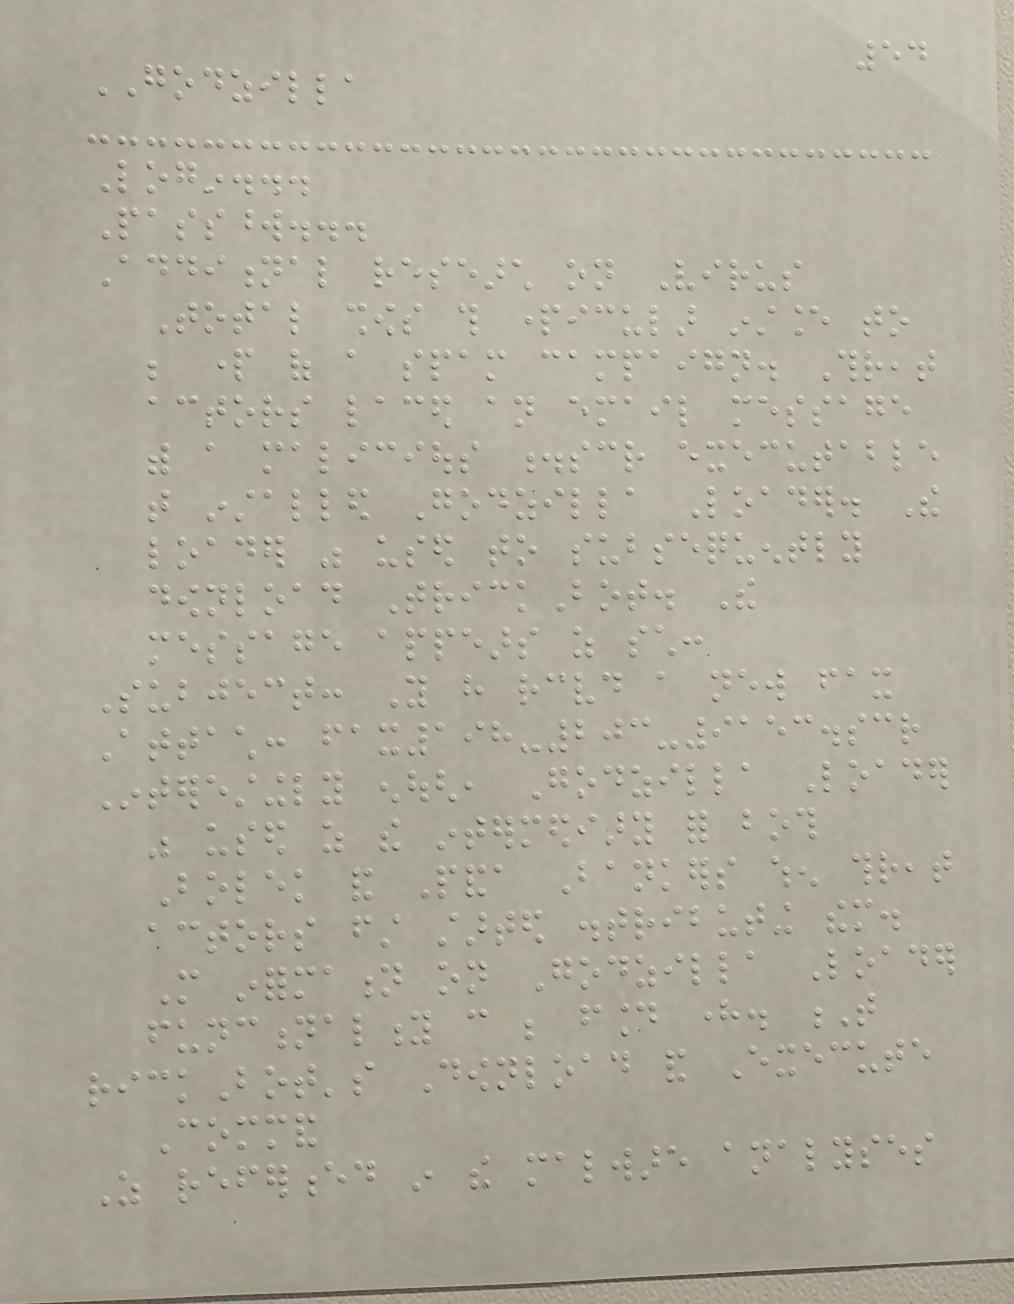54
GODZILLA
Login...
Password...
Additional research on Virus
Total shows this particular instance to
be part of a spam campaign. Threat
actors laced an email message
with a malicious .scr executable
that installed Godzilla Loader. The
loader was used to subsequently
download TrickBot. The
message appears as such:
Subject: You have received a new fax
Attach: fax198-203-9153.scr
Interestingly enough, Godzilla Loader
was used as the intermediary for both
Bolek and Panda Bankers when threat
actors first started distributing them.
More information on Godzilla Loader
functionality can be found here. T
rickBot's Download and Execute
Command
As referenced in the malware analyses
